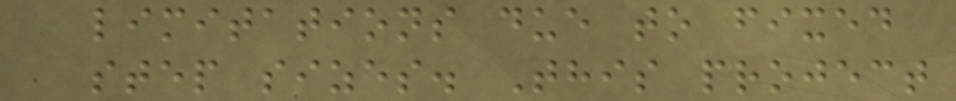limitations due to fixed
step sizes. This project
